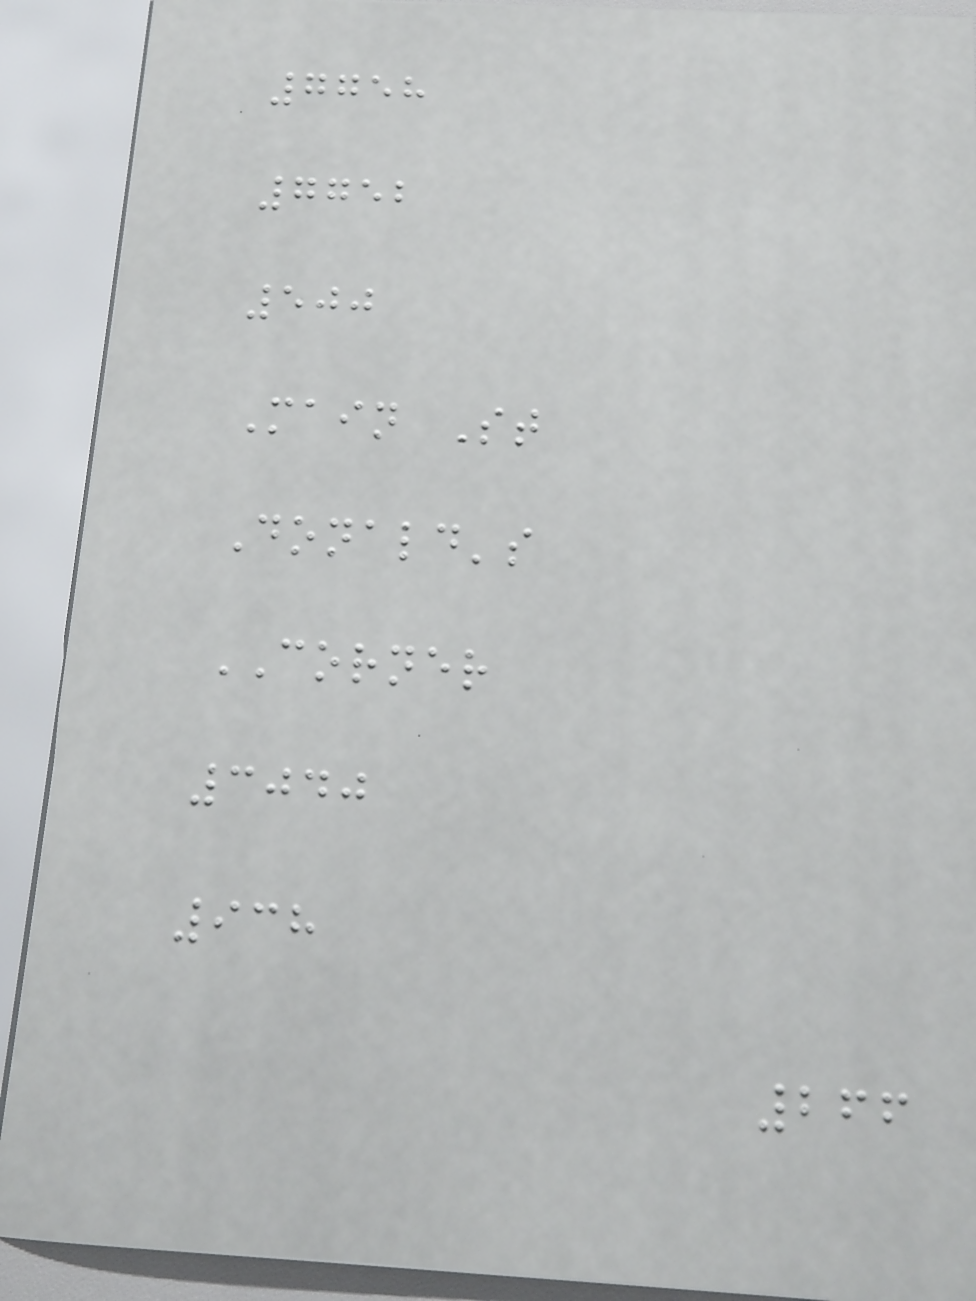7758
7752
500
Main St
Donald's
CORNER
3040
938
266
